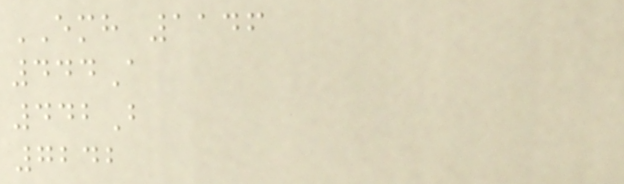EMH 1146
444A
442B
7242
